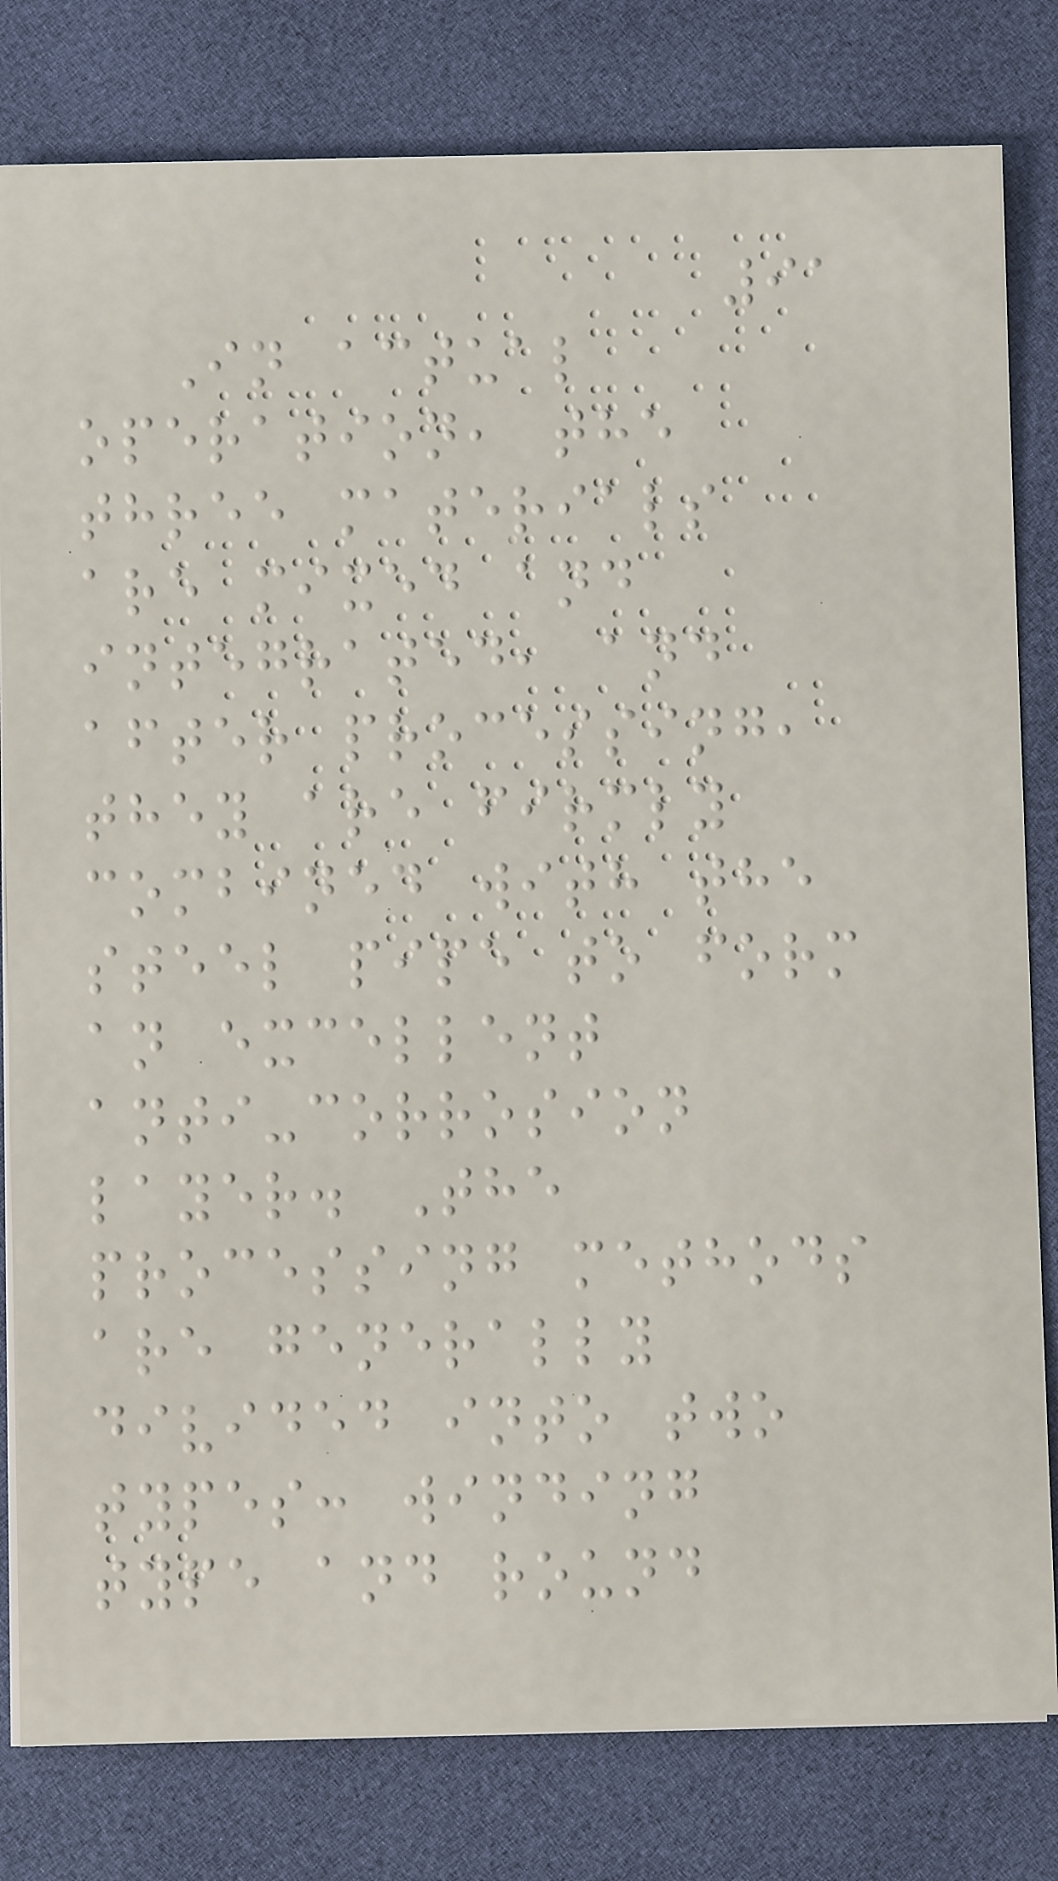91
In actual
operation, the
three materials
are mixed and
integrated, and
after processing,
they are firmly
combined with the
steel pipe to form
an excellent
anti-corrosion
layer. The
processing methods
are generally
divided into two
types: winding
type and round
